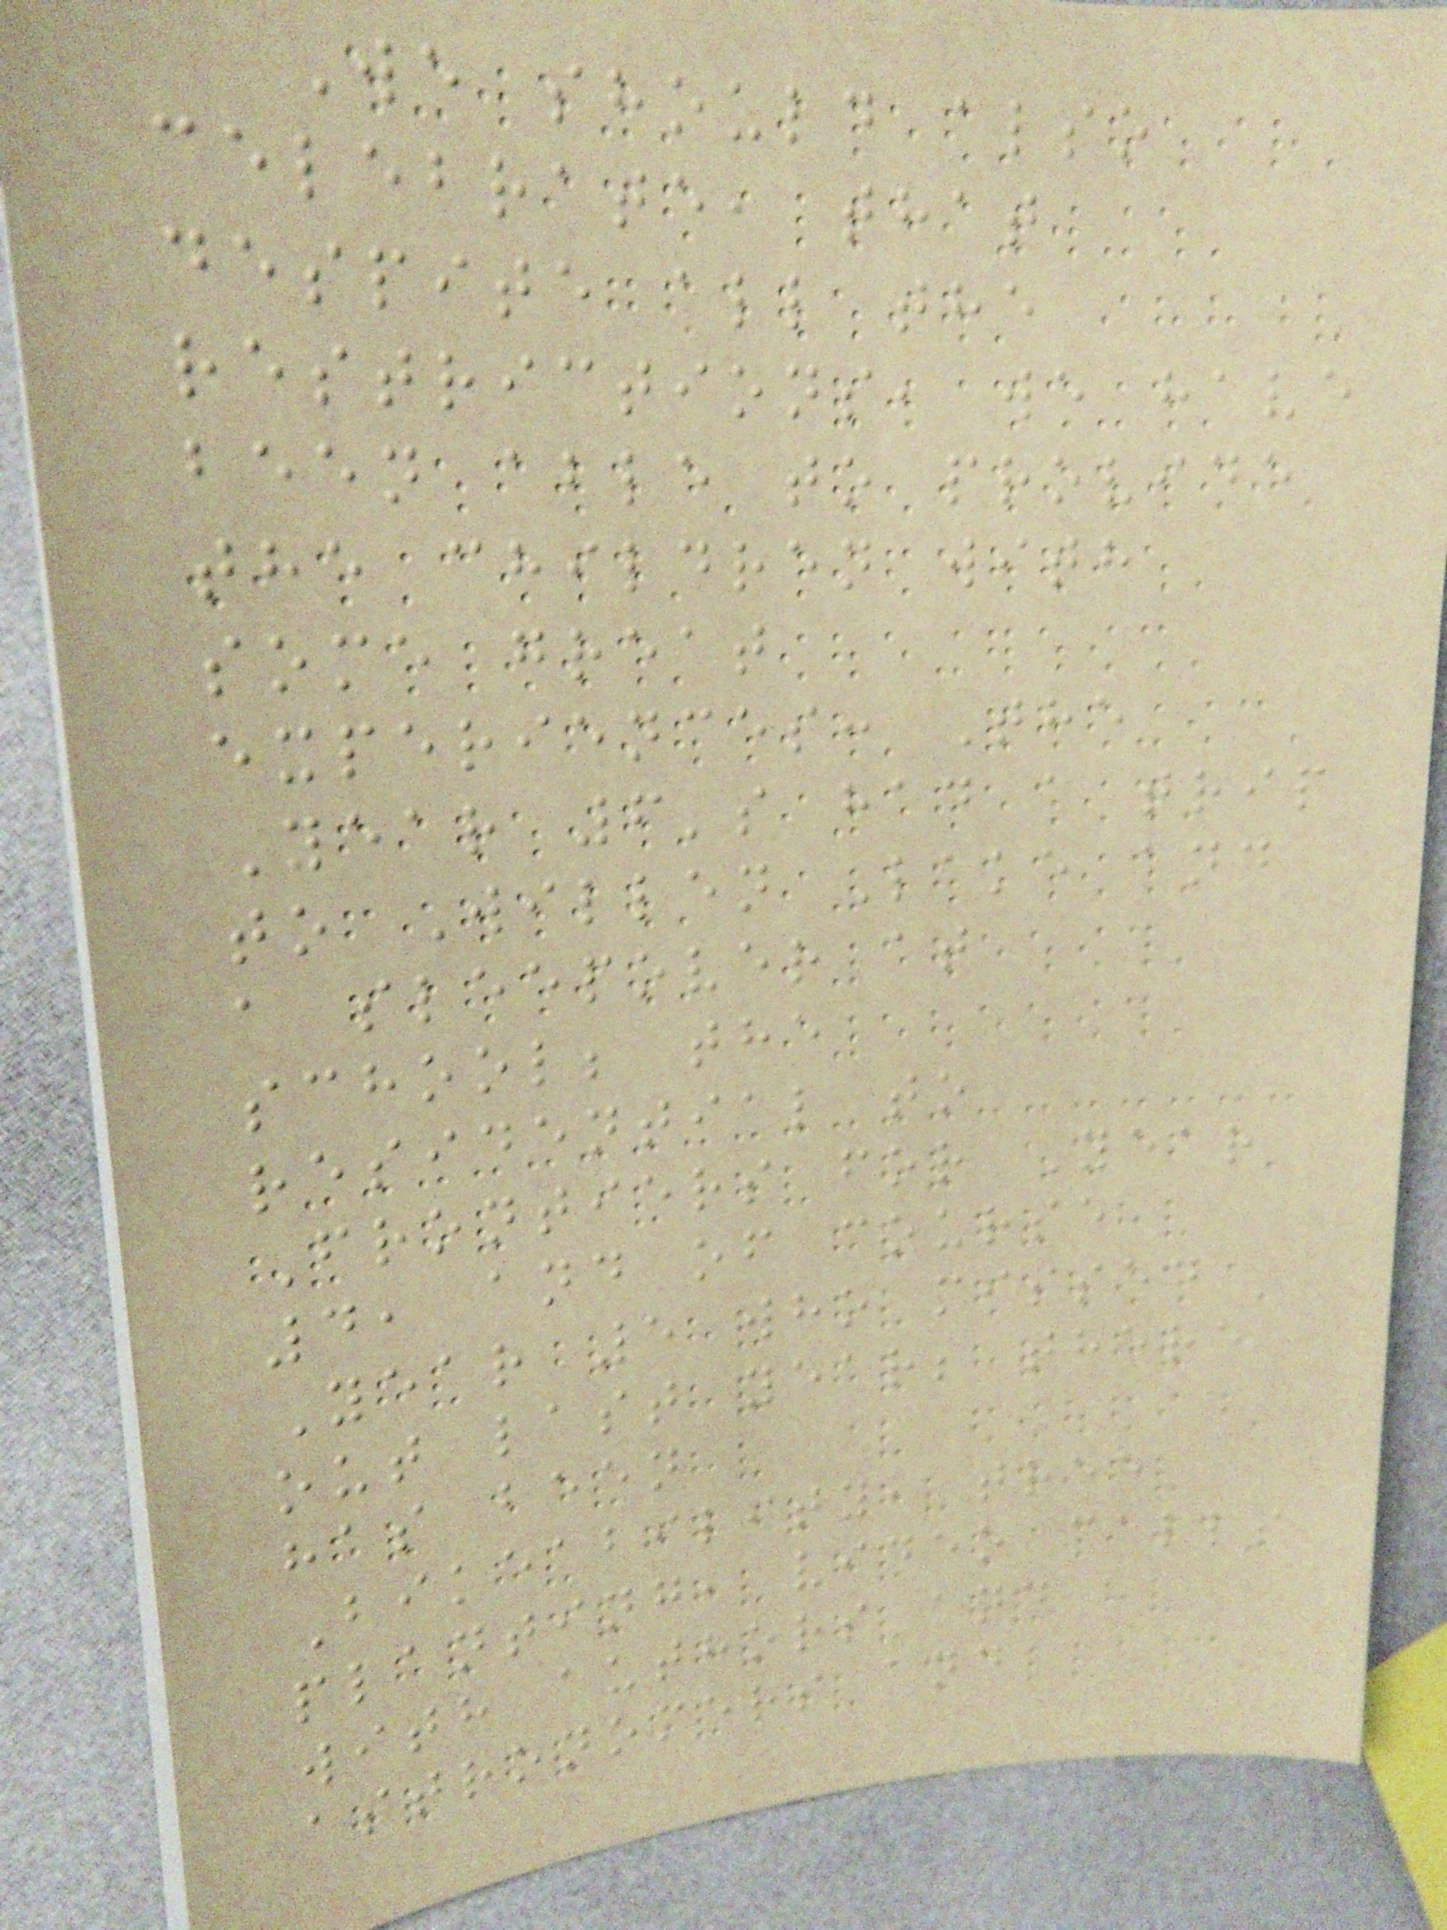We should also
celebrate, that
despite all the
restrictions, we have
been able to provide
the children with
some great
experiences: The
Year 6's had a trip
to Willen Lake and
a sleepover at
school; the
residential to
Frontiers for Year
4, and of course
Year 5 who missed
out last year; there
has been
Bikeability, tree
planting, video calls
with authors and
astronomers and
